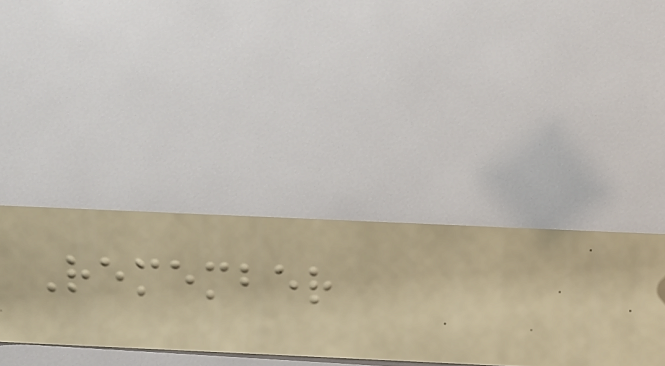Remember
